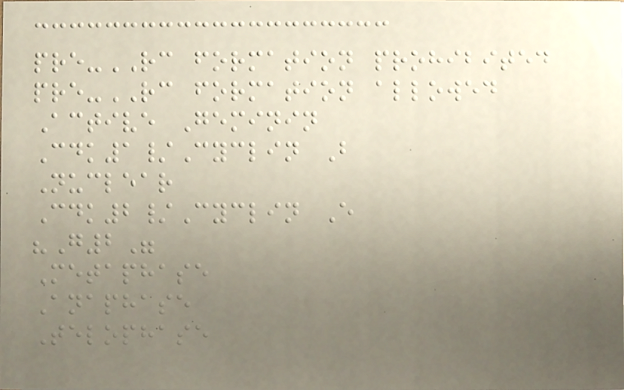pre-RC formation prohibited
pre-RC formation allowed
Active Geminin
Cdk1/Cyclin B
Nuclear
Cdk2/Cyclin E
"G2"
Metaphase
Anaphase
Telophase
